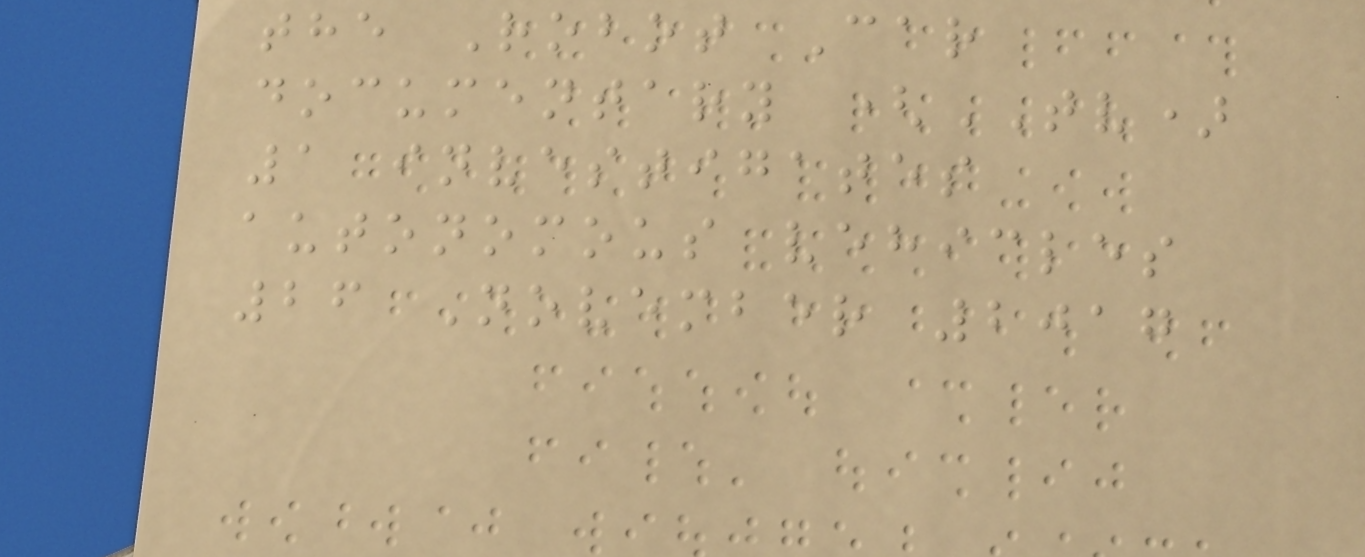the Robot Car
documentary (TV)
1 investigates
autonomous vehicles
26 November 2017
